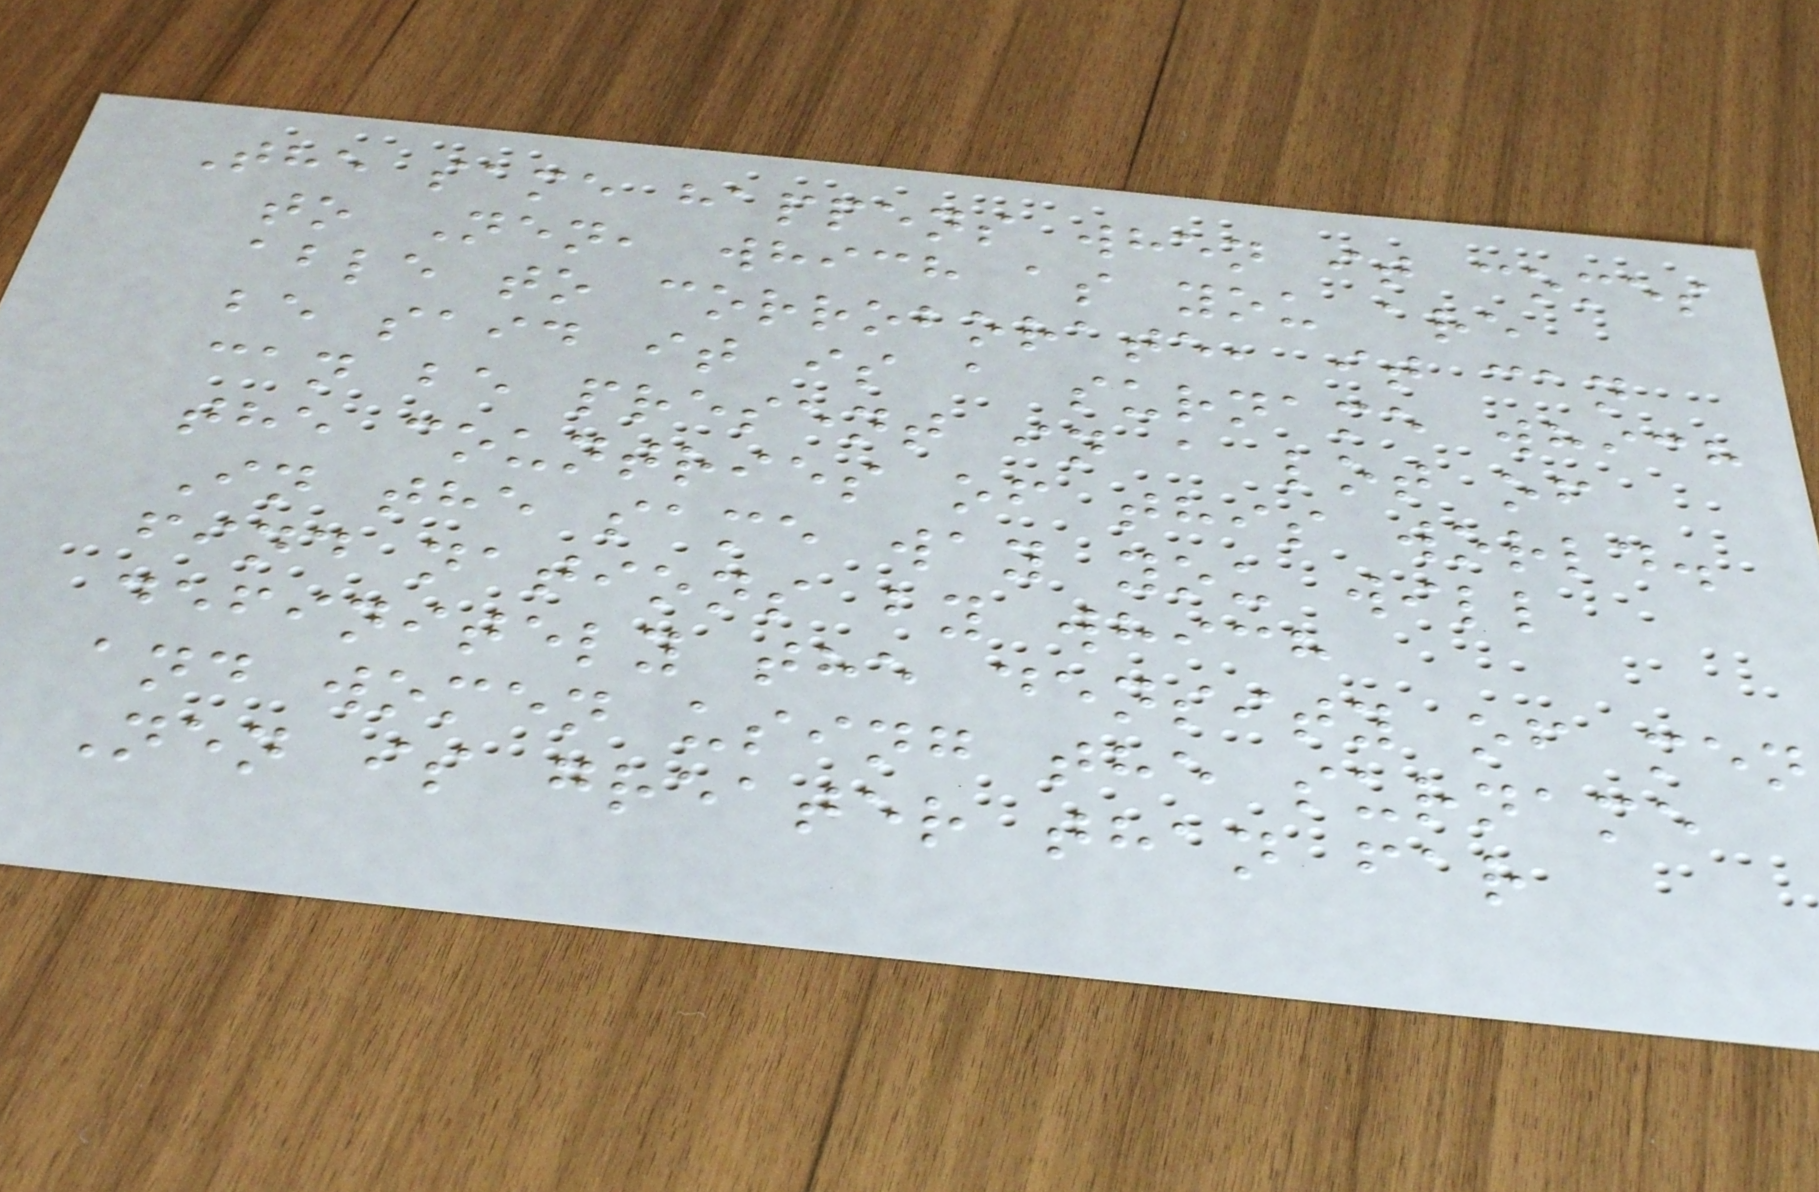The same happens when it comes
to Nen, which as you are
able to corroborate, it can
be said it is a surname which
can be present in a lot of
the countries of this world.
In the same way you will
find nations by which
definitely the density of men
and women using the surname
Nen is greater than far
